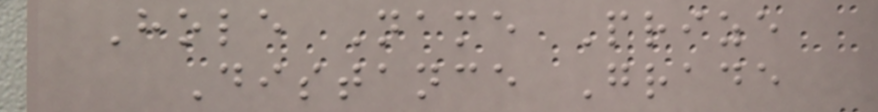Hole Name Prize
Distance Grade
